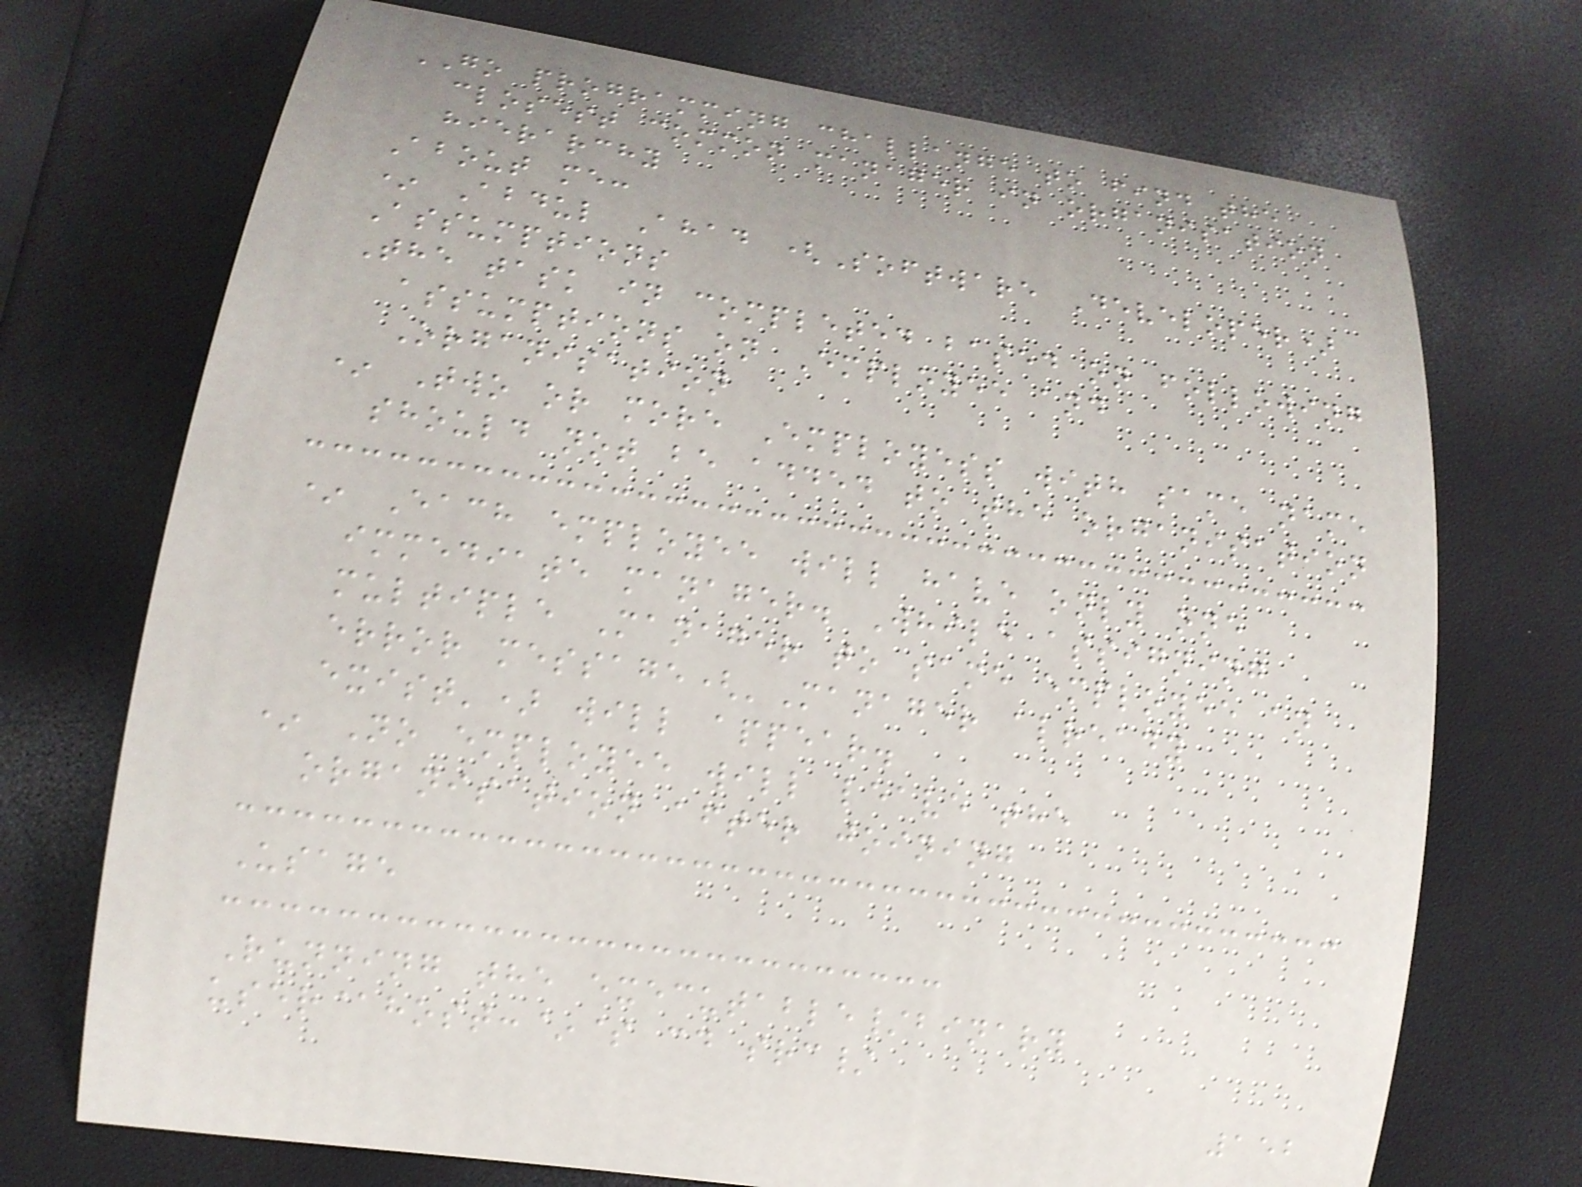GO programming challange to find the
closest common manager in organisation
hierarchy
About me:
* Abdul Ahad (Software Developer)
Assumptions
The task in completed based on following
assumptions on Employee and
Organisation
* Two or more Employess with same name
should not be added to the organisation
* Each employee will have only one
immediate manager. While assigning
multiple Manager to same employee an
error message('Manager already
exist') will appear.
* No employee will leave the
organisation after joining
Usage
Running the executable/binary
user@host:~$ cd src/
152
